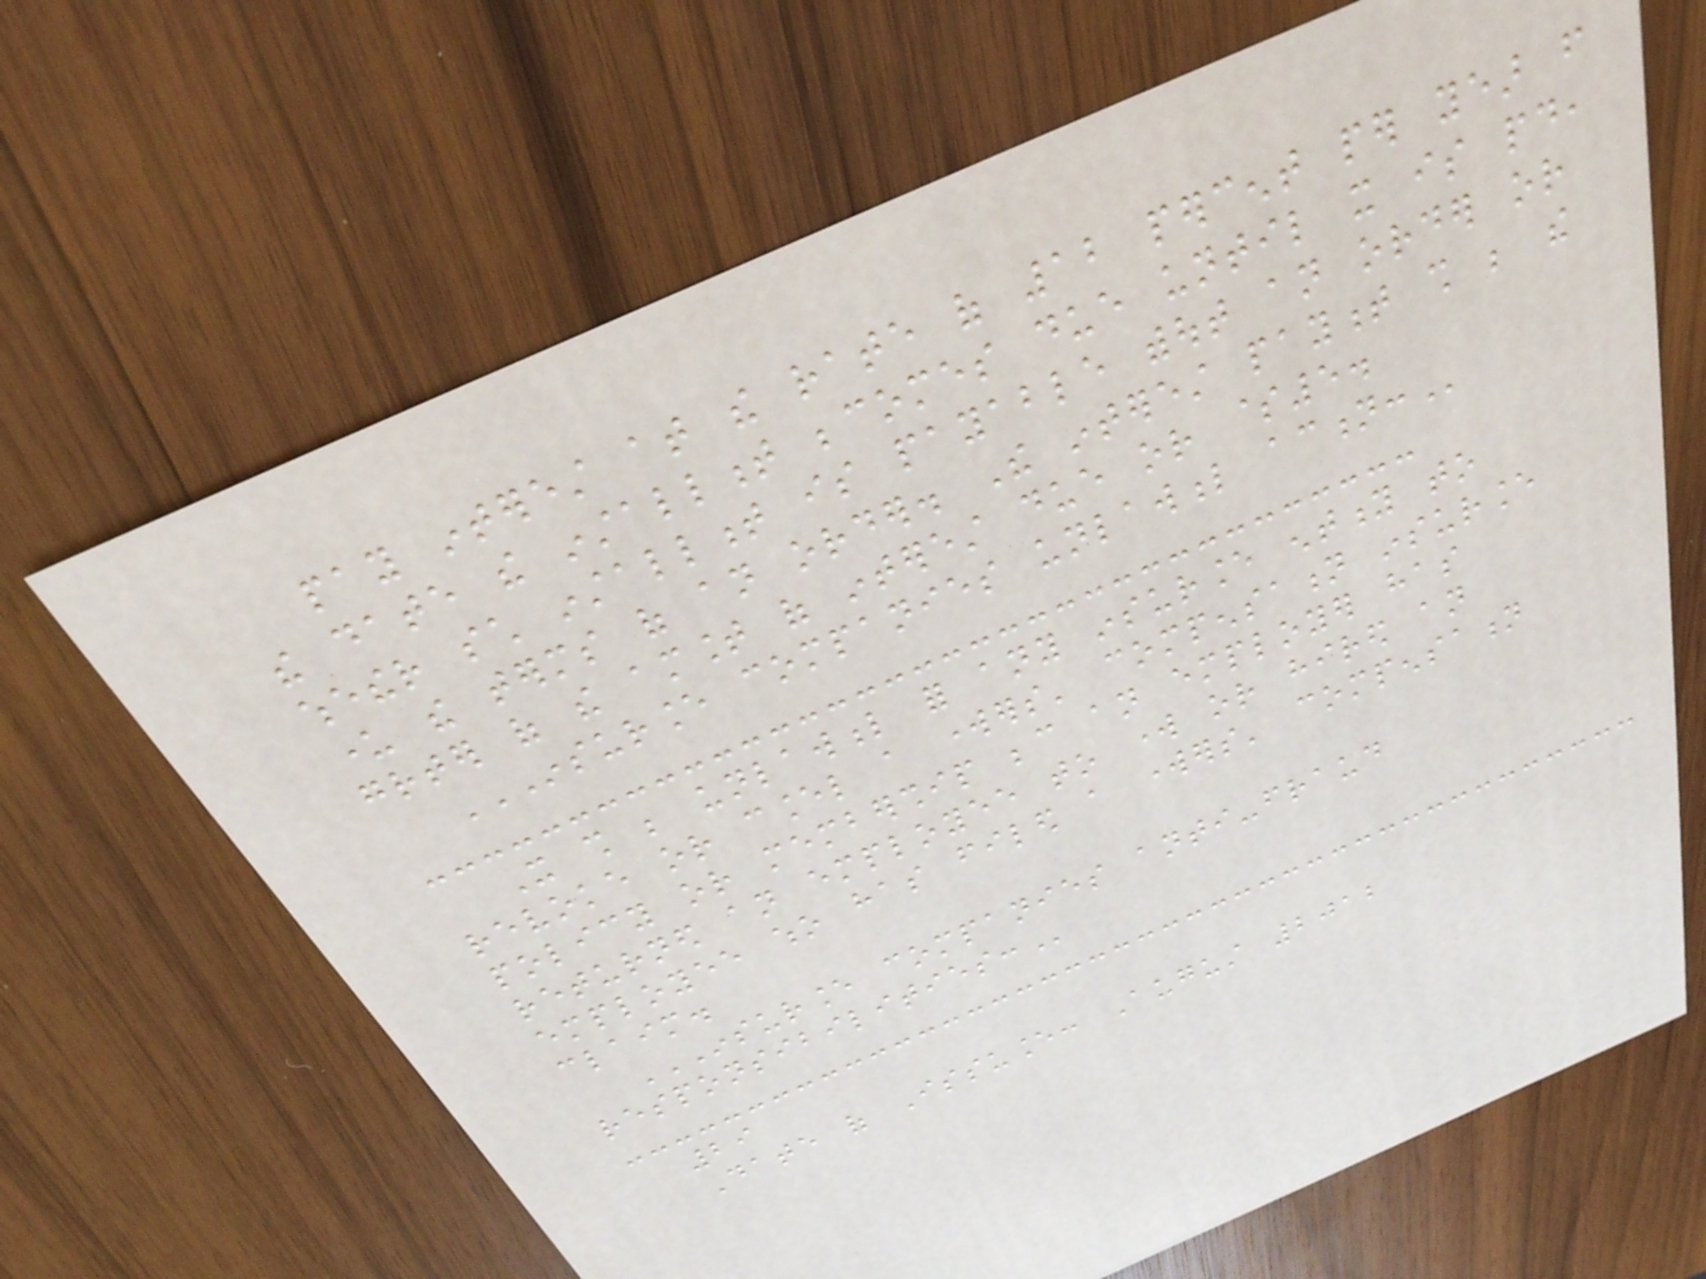pay interest at the rate of 12 percent per year from
the date the installment becomes due until it is paid,
whether such installment is payable without an order or
under the terms of an order. The interest payment shall be the
greater of the amount of interest due or $5.
INSURANCE COMPANIES UNLAWFUL ACTION:
It shall be unlawful for any insurance entity to
revoke or cancel a workers' compensation insurance
policy or membership because an employer has
returned an employee to work or hired an
employee who has filed a workers' compensation
claim.
INSURANCE COMPANIES ANTI-FRAUD
RESPONSIBILITIES:
29
Date of Issuance: August 2012
